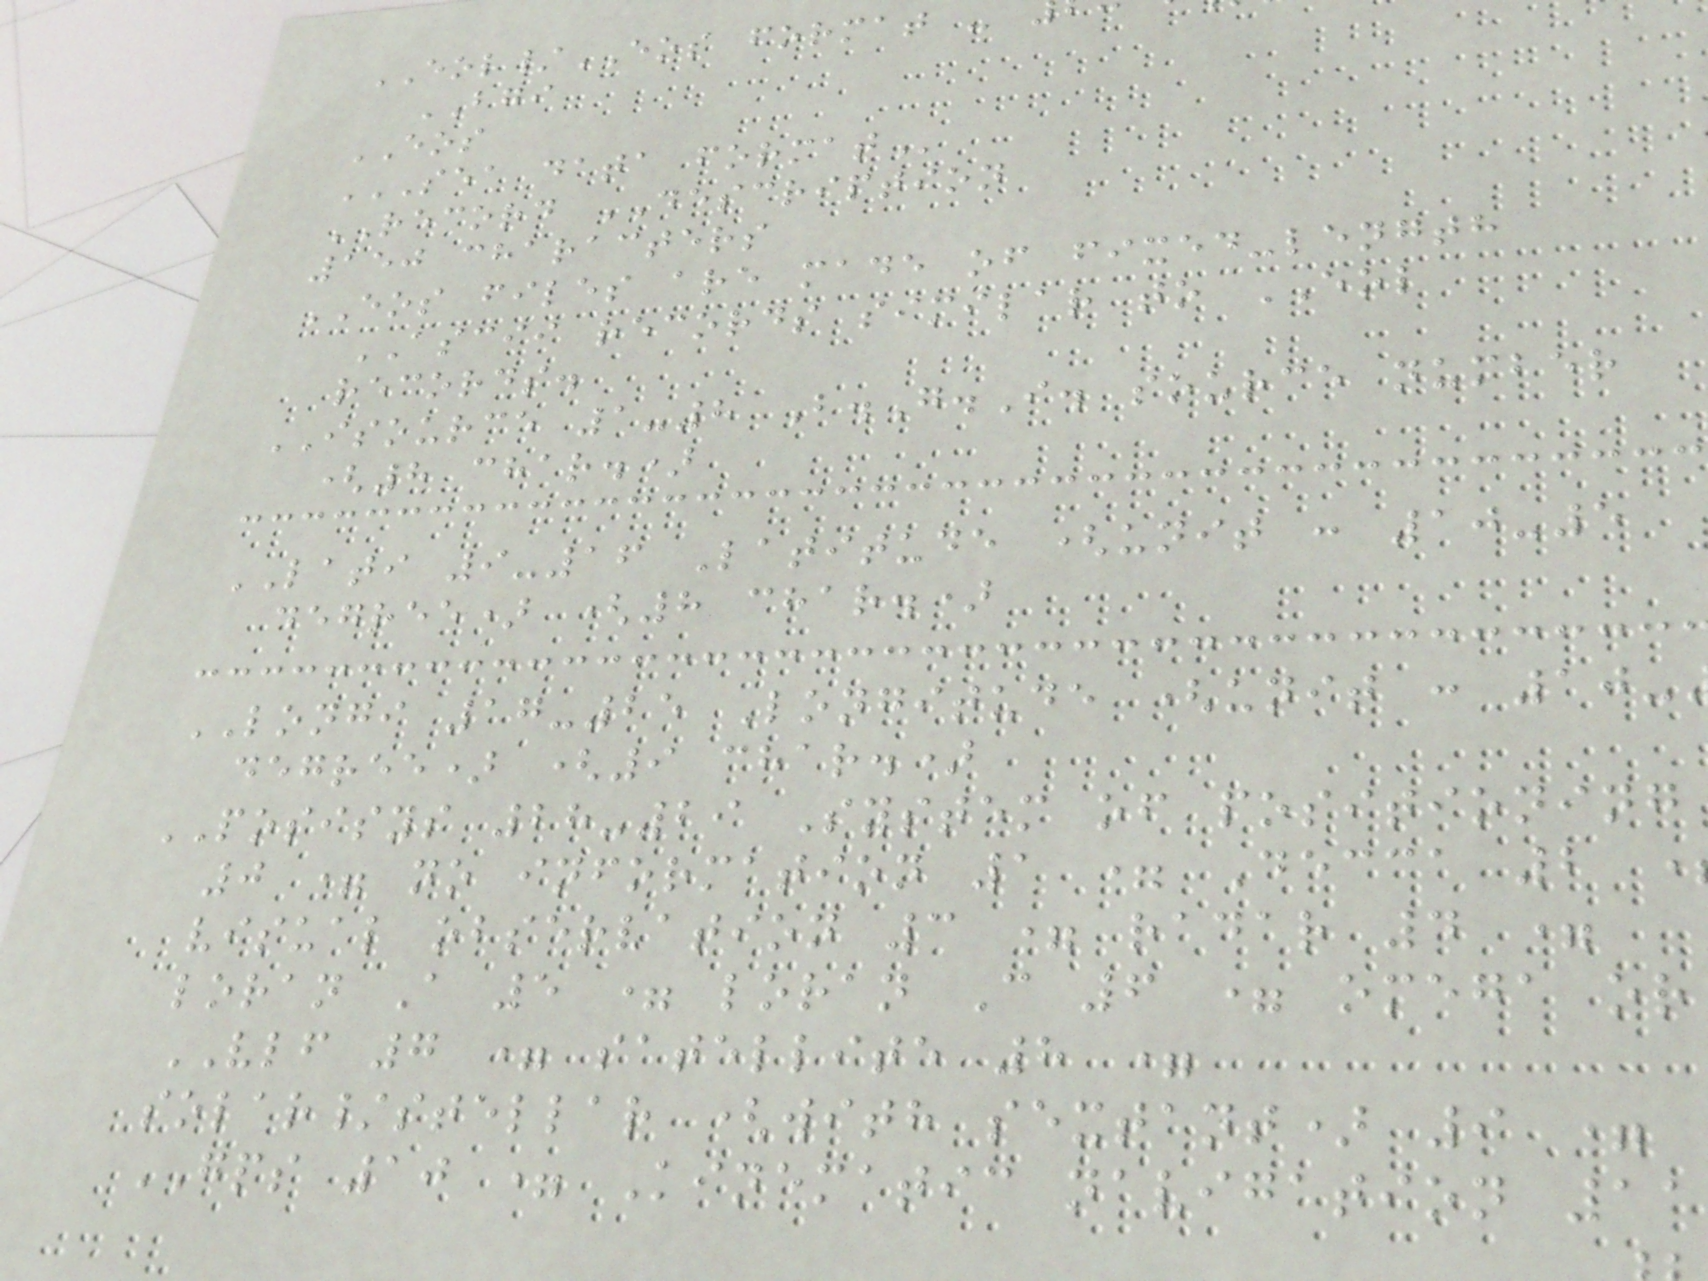EOL/EOS format -
BGI
EOS
SEA DATA FORMAT
RECORD DESCRIPTION
150 characters
EOS files are made of fixed-length
ASCII records similar to EOL
records.
ISOURCE 1-8 B.G.I. source number
(8 char.)
LATI 9-16 Latitude (unit : 10-5
degree) (8 char.)
LONGI 17-25 Longitude (unit : 10-
degree) (9 char.)
POSISYS 28-29 System of positioning
0 = no information 1 = Decca 2
visual observation 3 = radar 4 =
loran A 5 = loran C 6 = omega or
VLF 7 = satellite 8 =
solar/stellar (with sextant) 9 =
GPS 10 = Kinematic navigation 11
